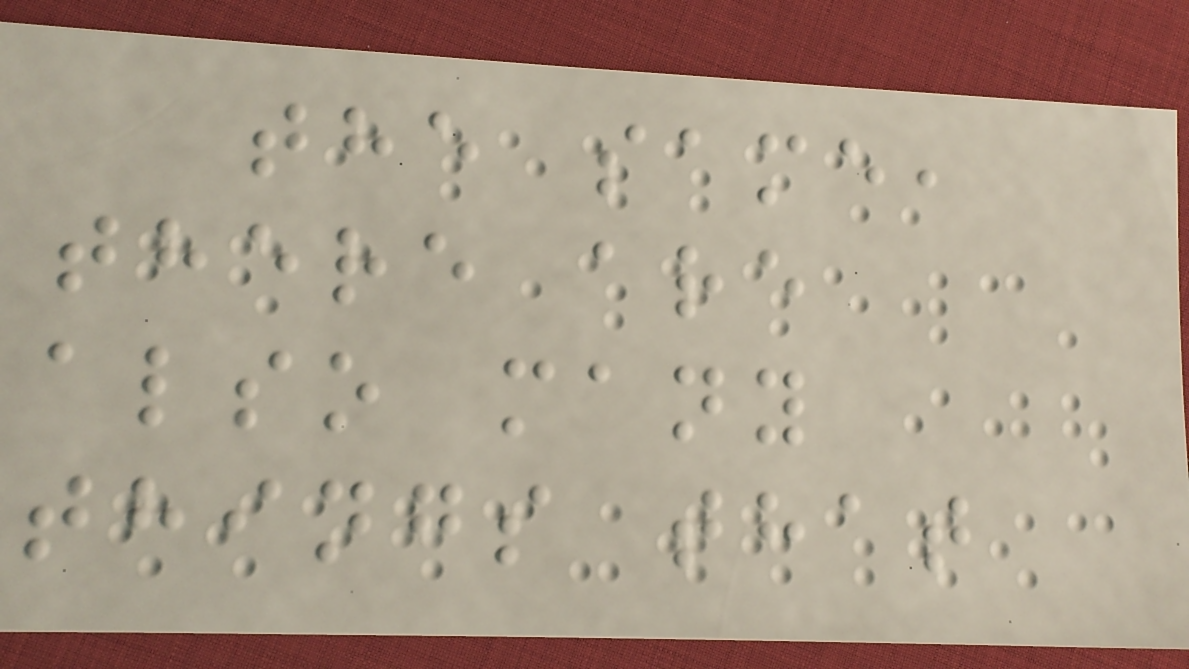the same,
there are
also many
things that
